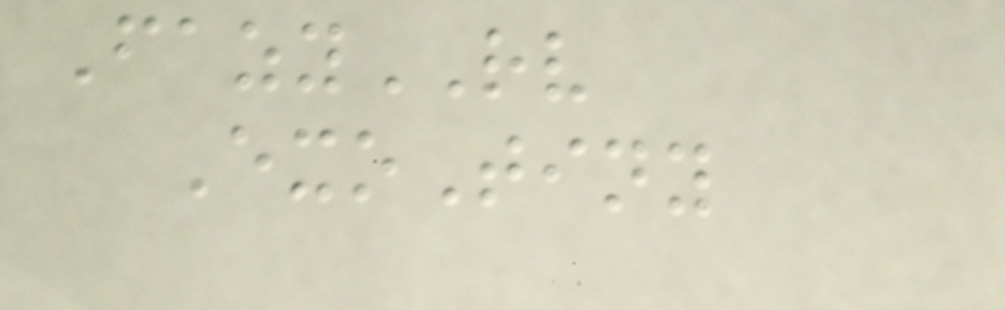FazyRV
ExoTiny
